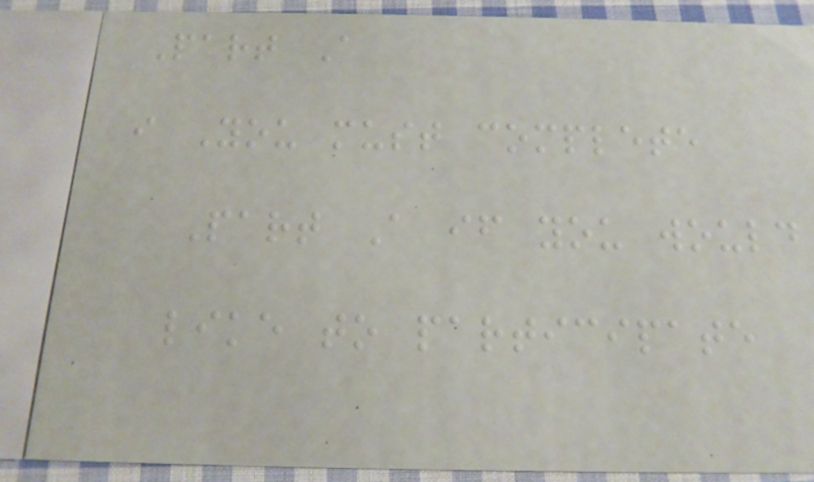Part A
i You must complete
Part A if you would
like to participate
